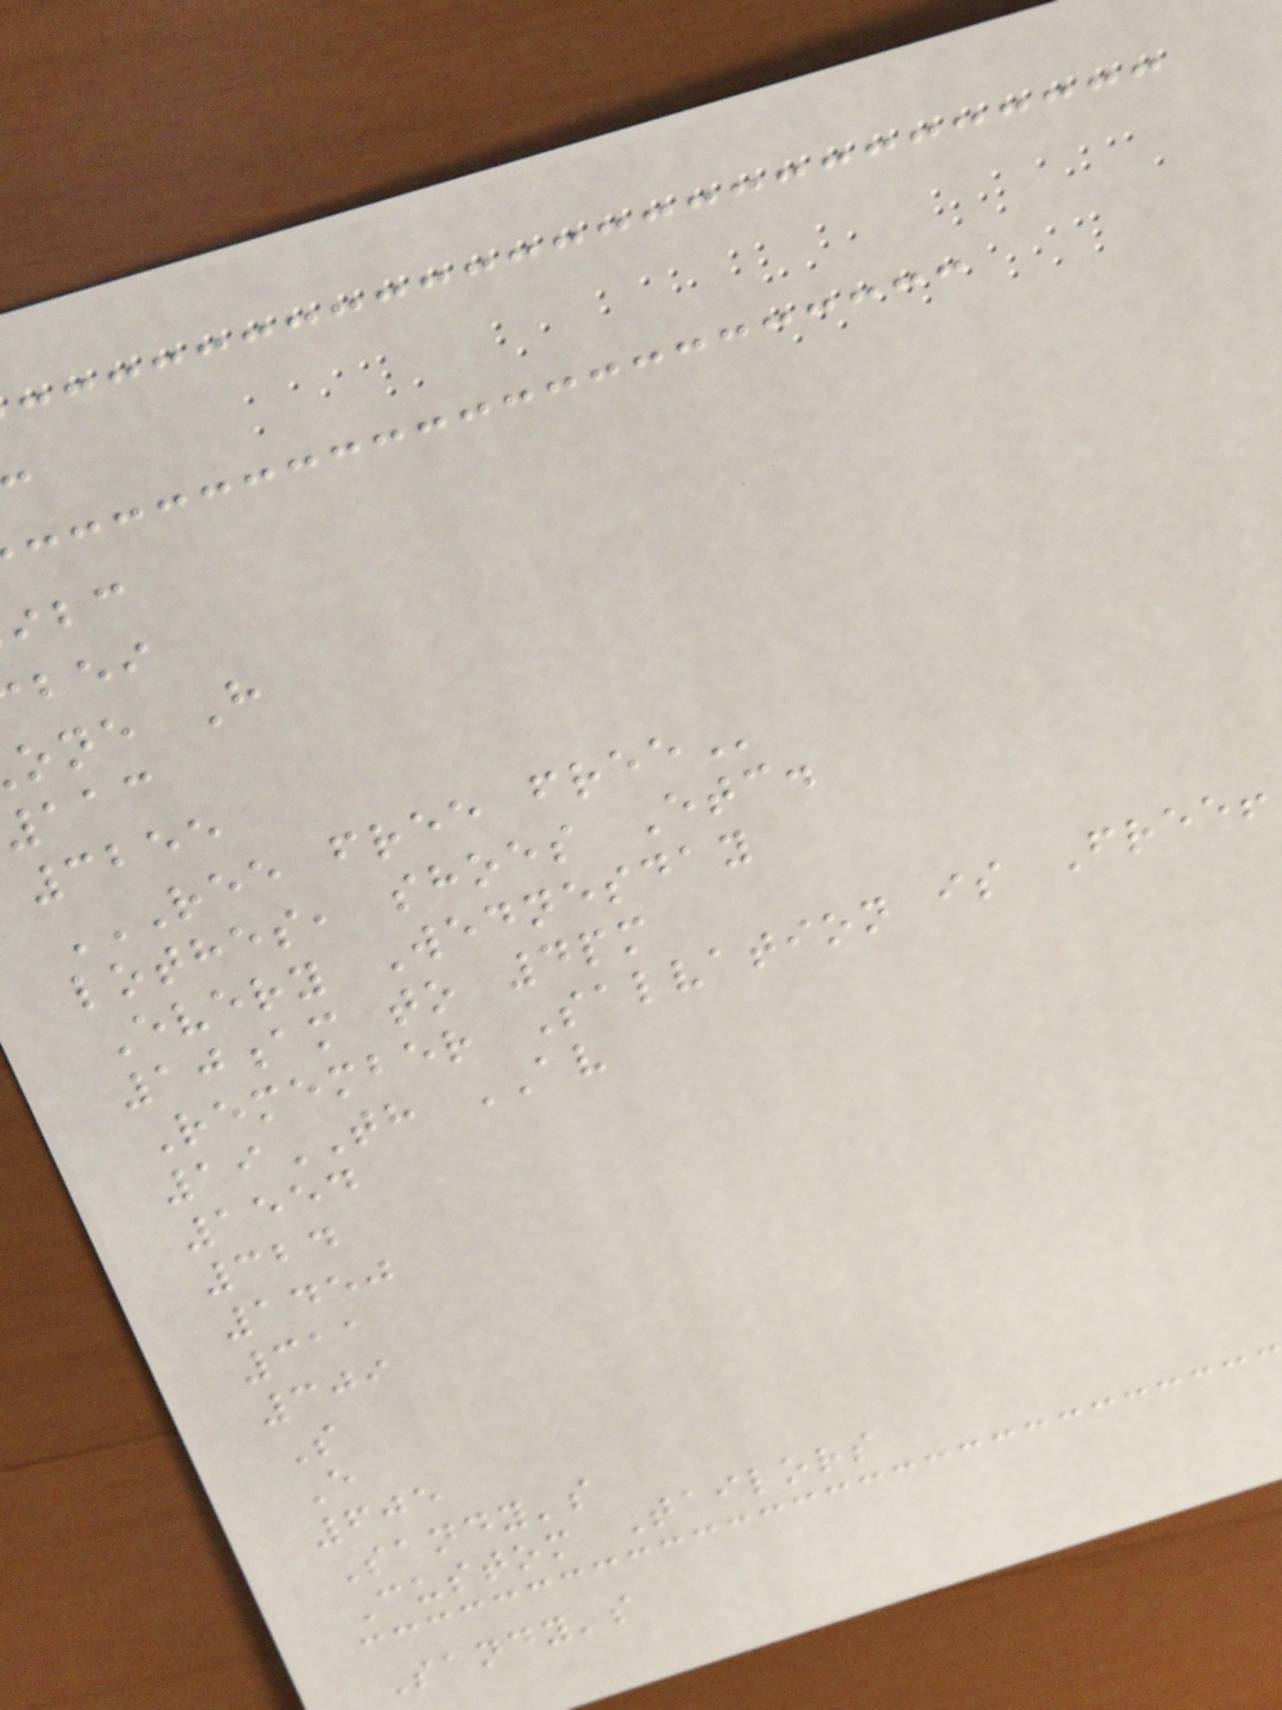one H
3255
REE FREE FREE
lothes, shoes Etc.
Every Wednesday
10am to 4pm
Remember Salvation is Free!
19TH AV
1554
324
1450
311
309
S
E
605
Sandy's
Custom Tailors
Sandy's
